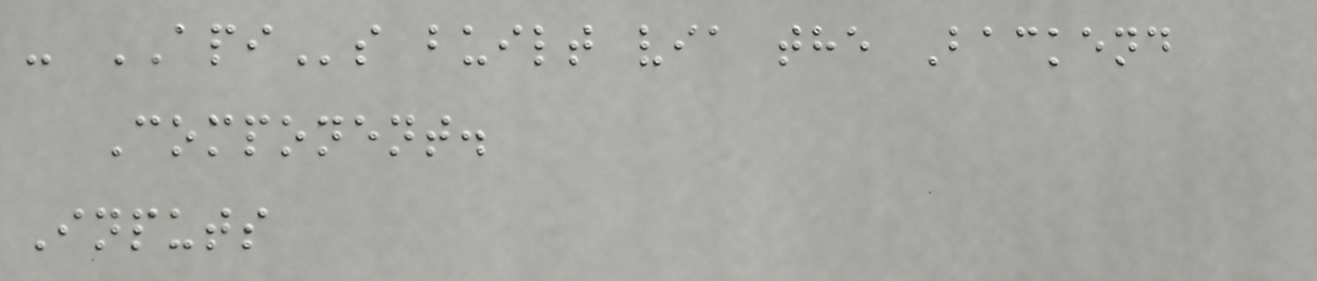- APIs built via the Backend
Component.
Inputs
